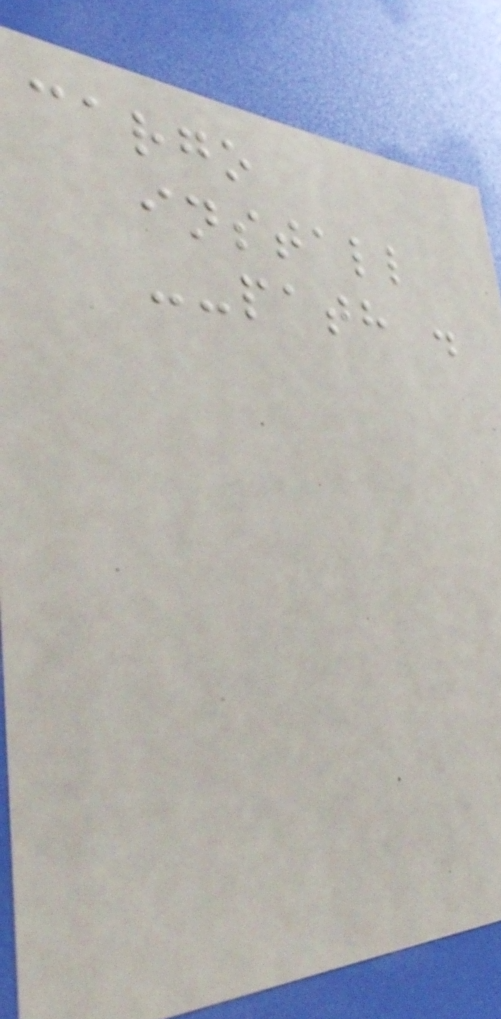cargo
install
--path .
